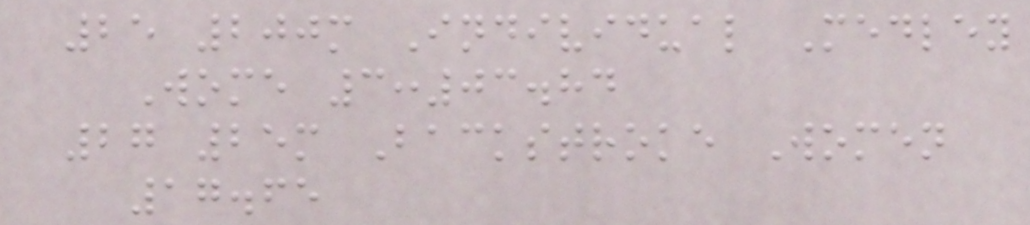25 200m Individual Medley
Wome 3:03.84
27 25m Backstroke Women
17.65
